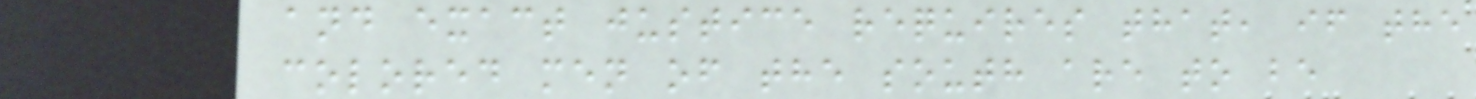and exact justice requires that, if the
colored men of the south are to be
